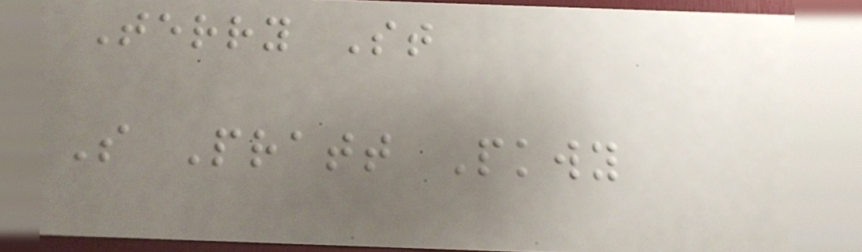Terry St
S Pratt Pkwy
